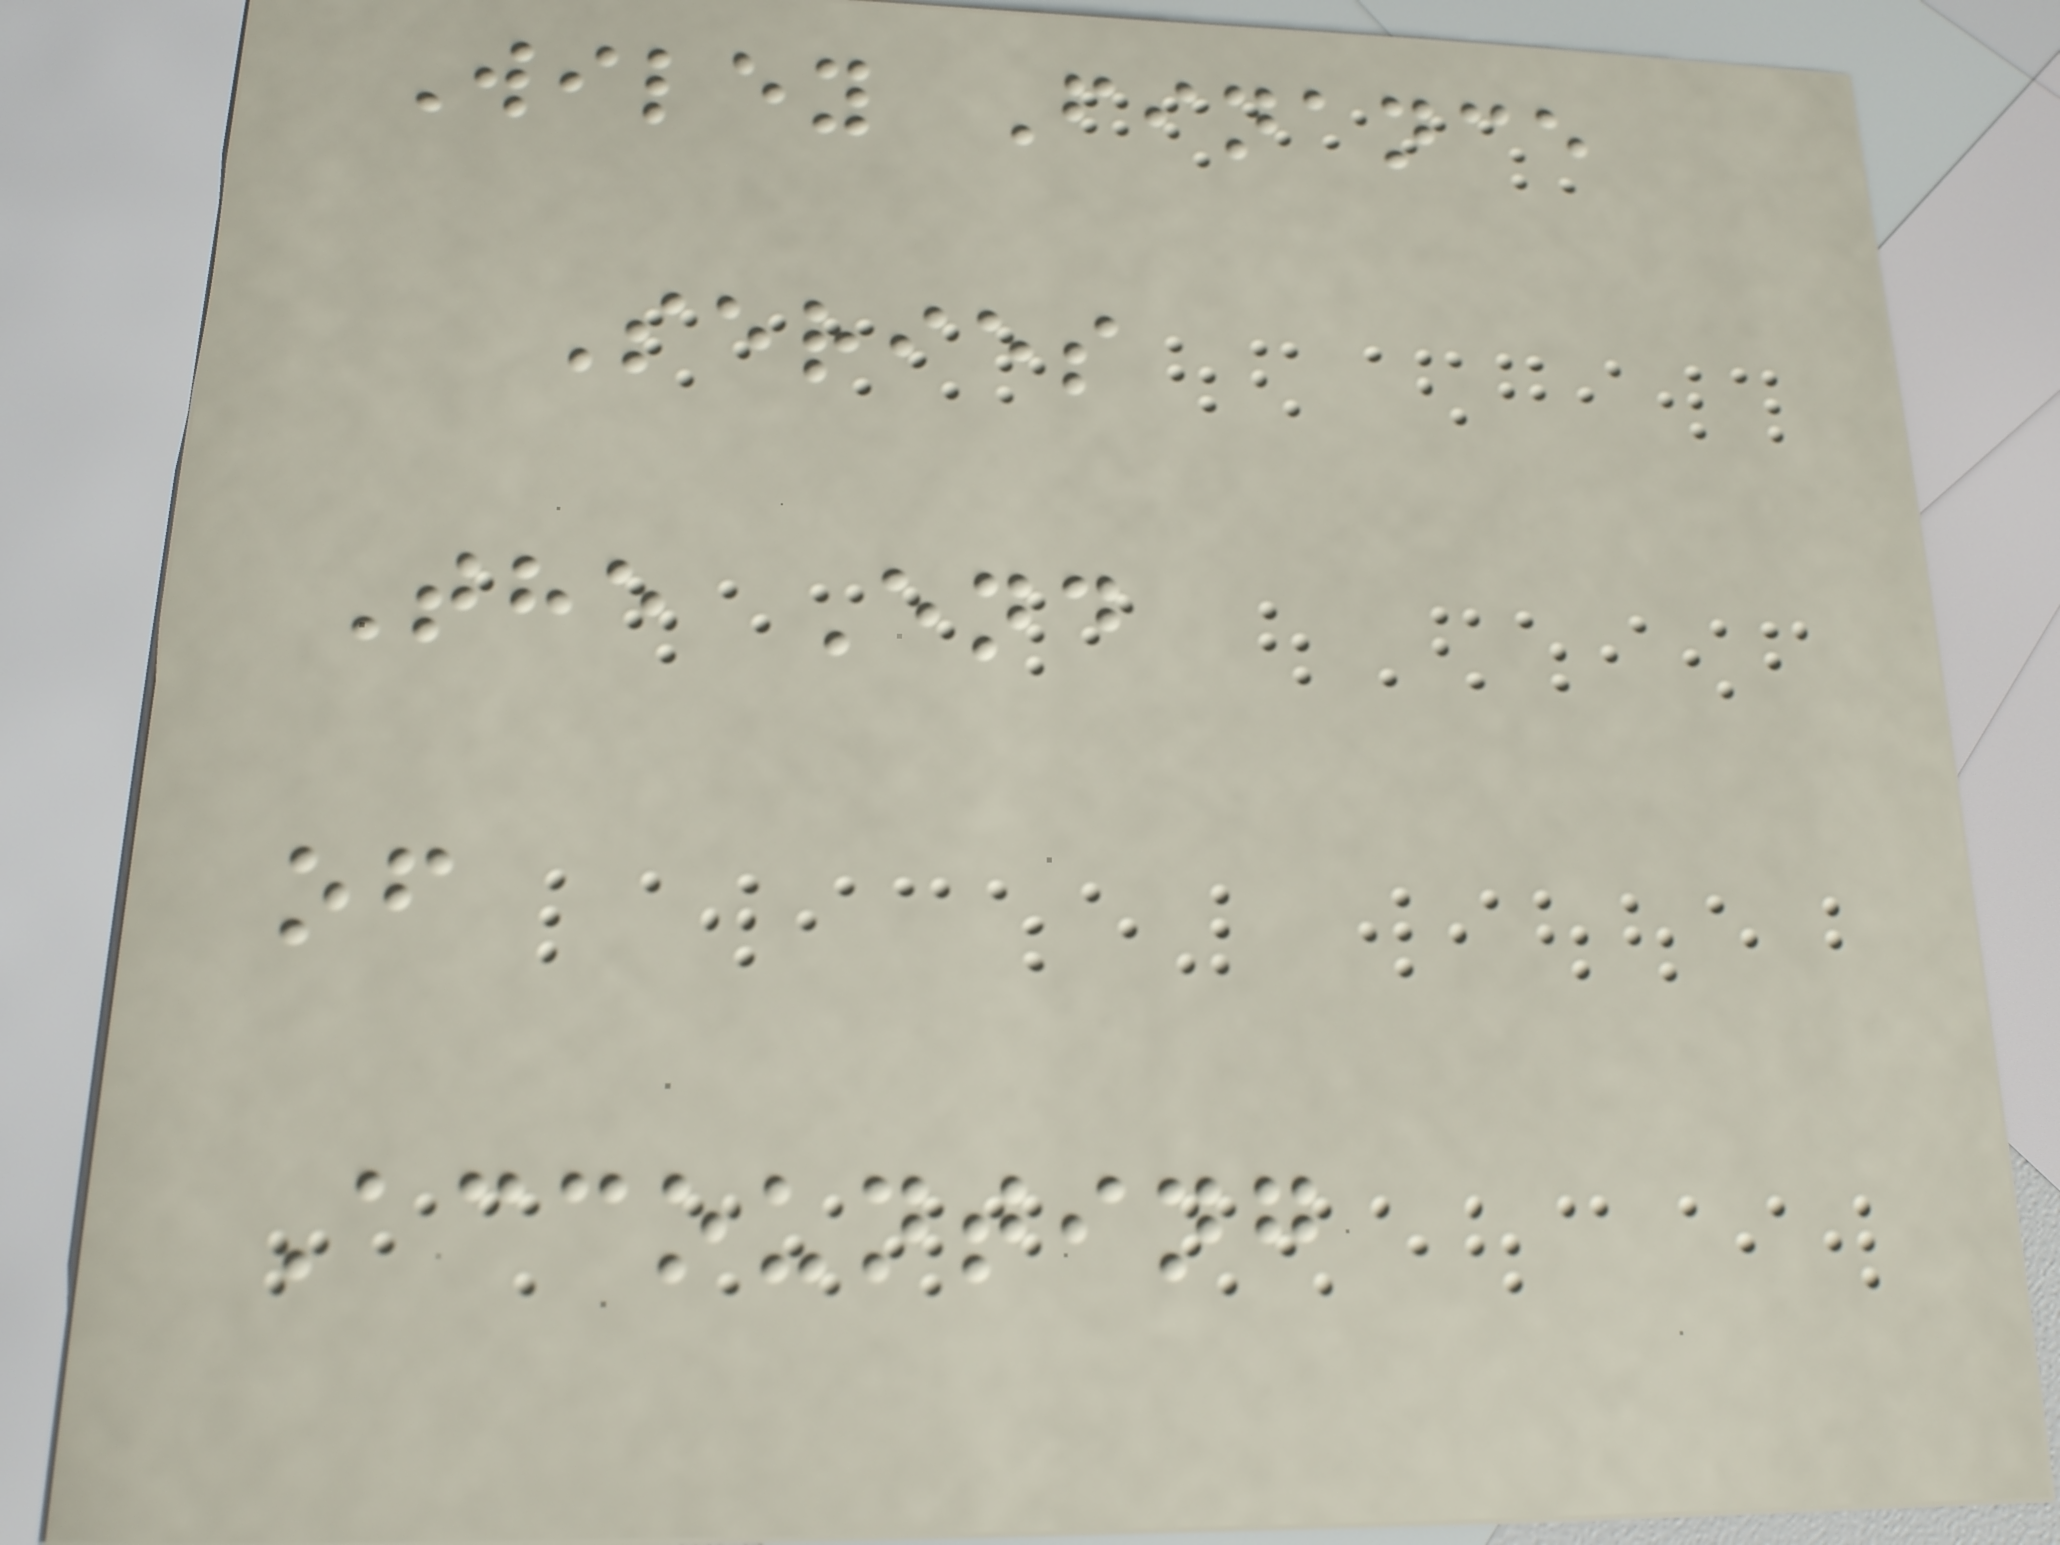Wiley Finance
Series
The End
of
Accounting
